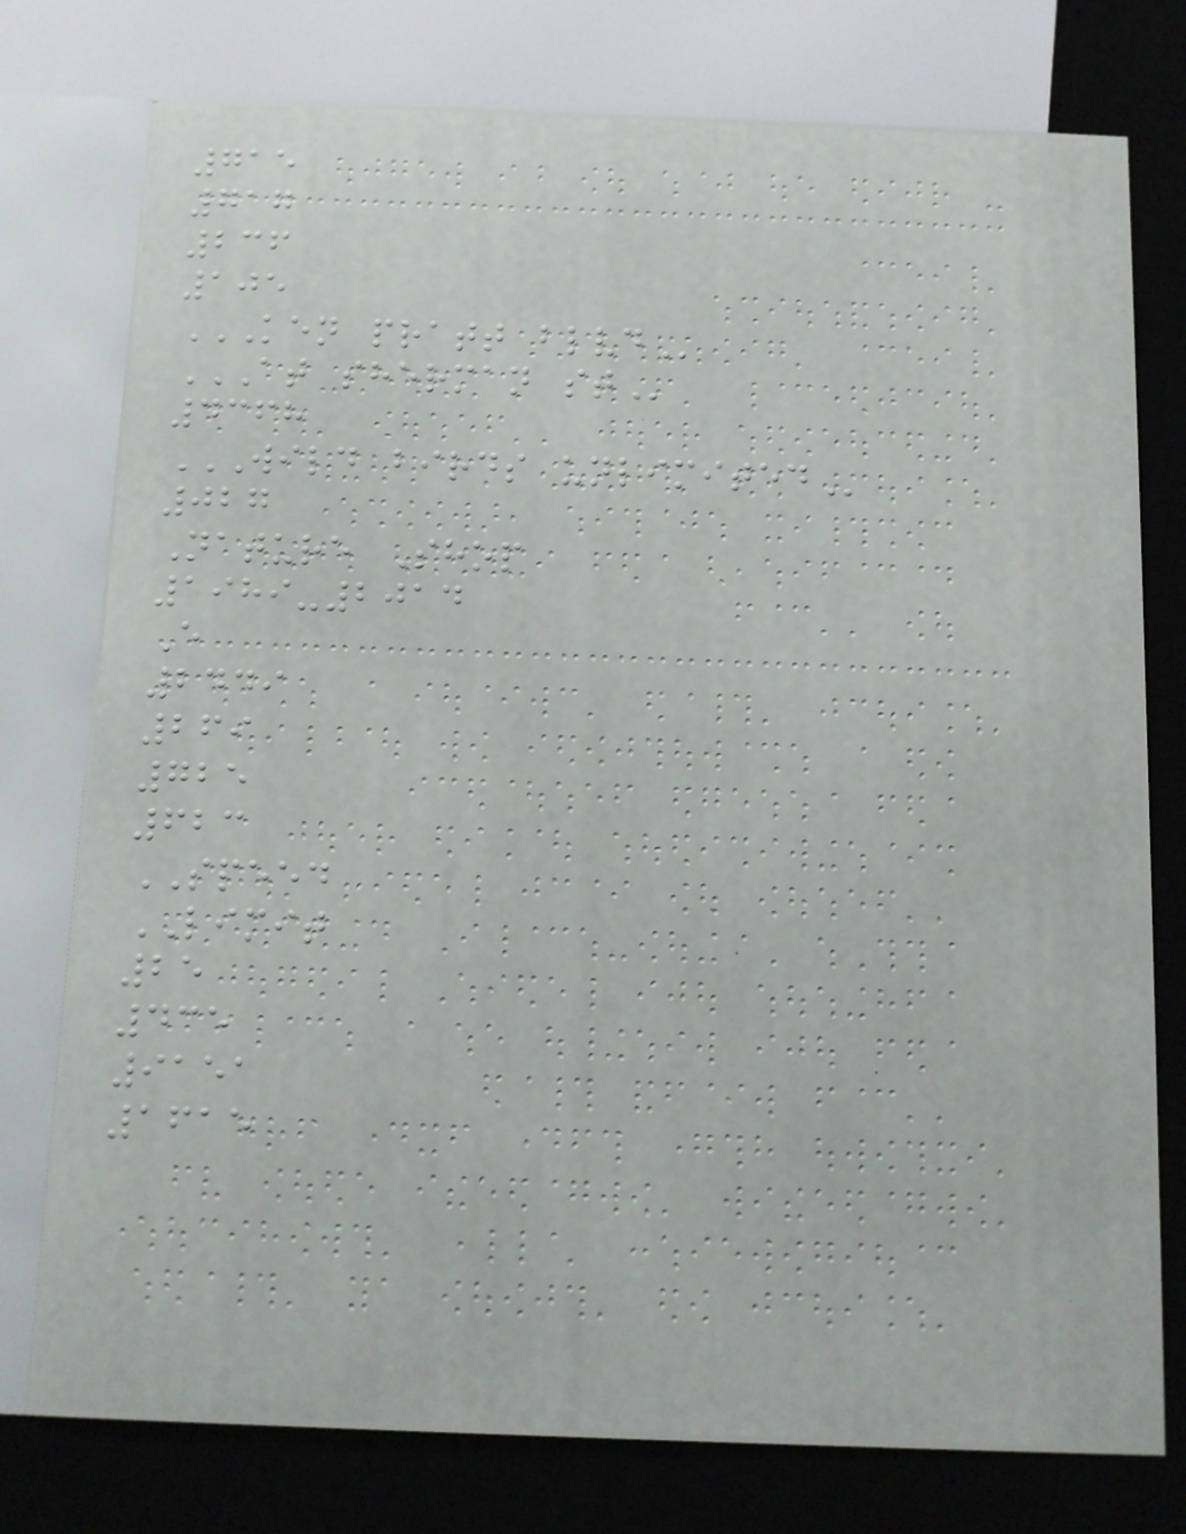715
717
236
105
KEN PRATT BLVD
AT SHERMAN ST
4368
WILD BIRDS UNLIMITED
027
Nature Shop
1989-2014
E
2449
269
725
623
SPEED
LIMIT
25
435
9151
1615
